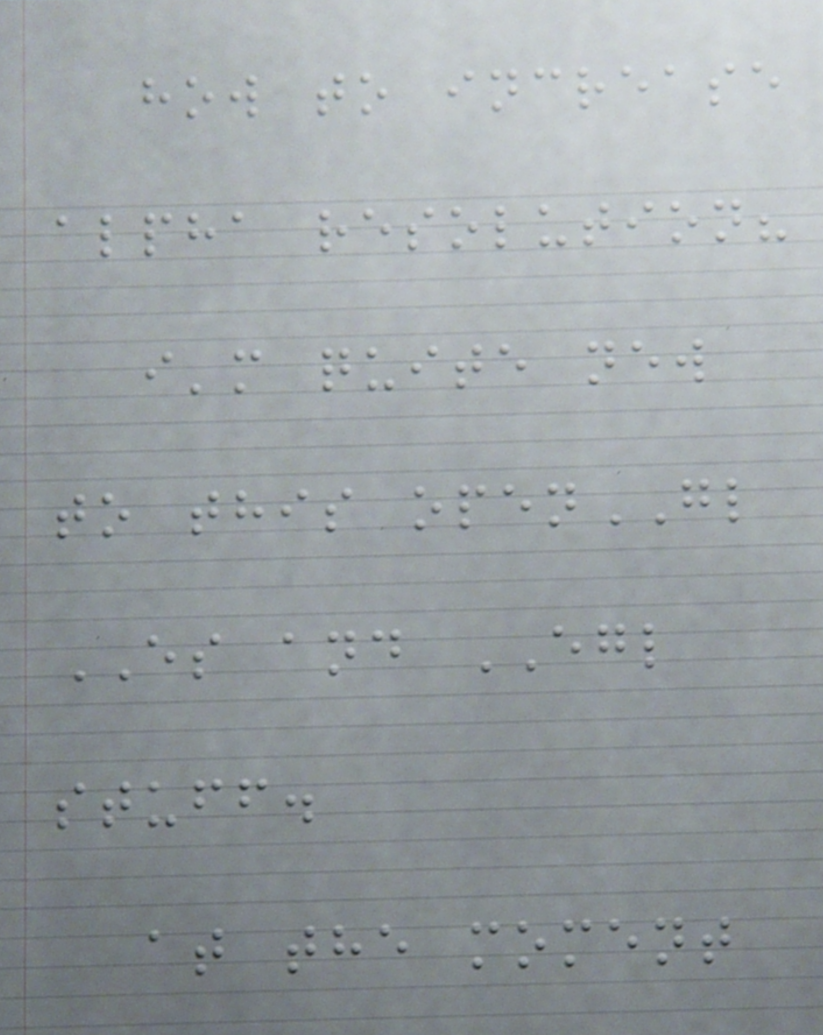how to increase
alpha resolution?
i'm quite new
to this openGL
ES and EGL
stuff.
at the moment
